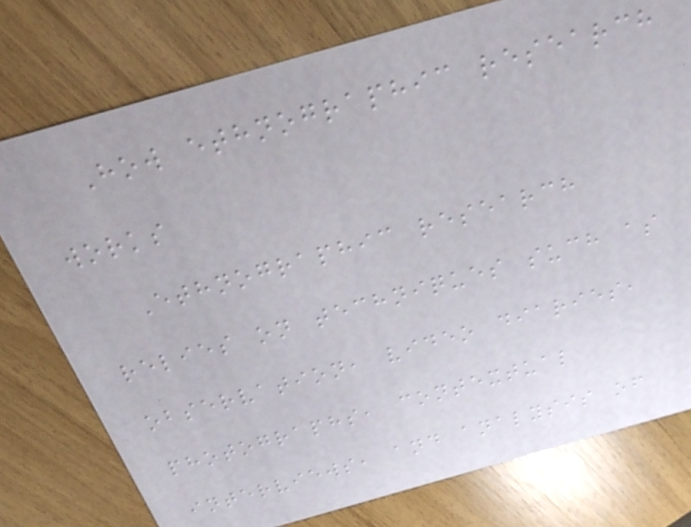How ethnographic research
works
Ethnographic research
relies on techniques such as
observation, video diaries,
photographs, contextual
interviews, and analysis of
